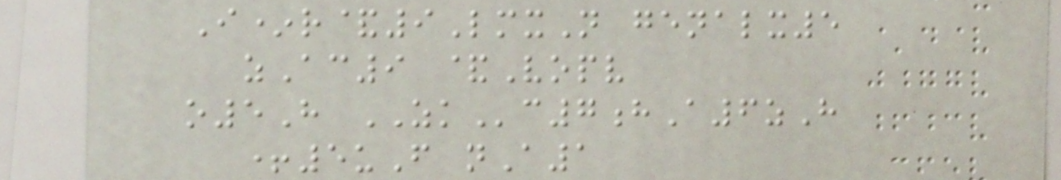I*r&9LmxN genalx5
zAc9 &Vopv
o5H ZKc7hA6zH
+5uF nA1
